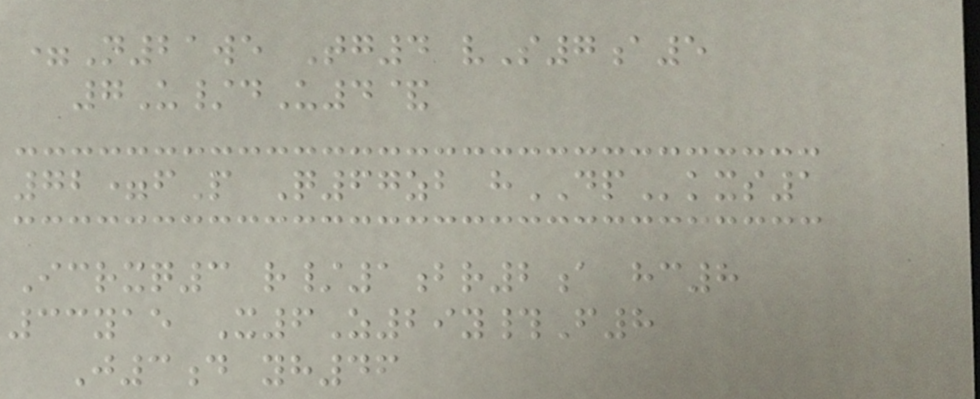=N21we Tg4 vS7a5
7U/dU4&
72=fP Q67zb hDPkxs1
Icrxq3 r/1br2a hc8
33yae X6Z29y#F8
J3d yh46
